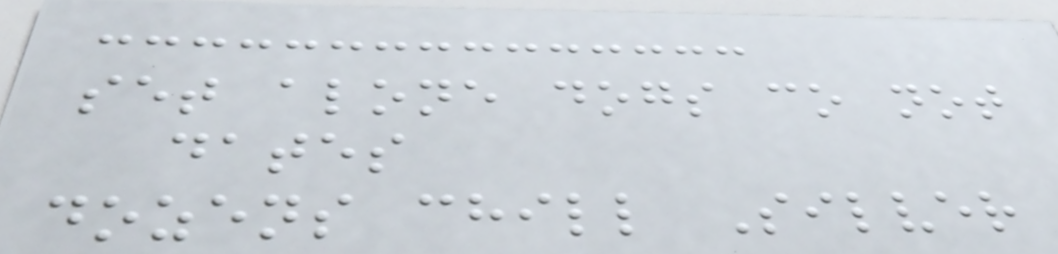set alone dogs co not
dates
dozens chill Silver
